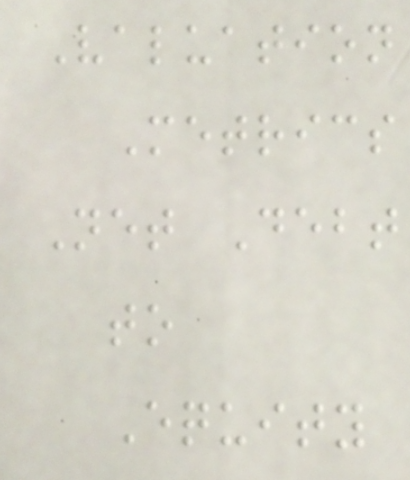Valuation
Metrics
Net Debt
to
Equity
